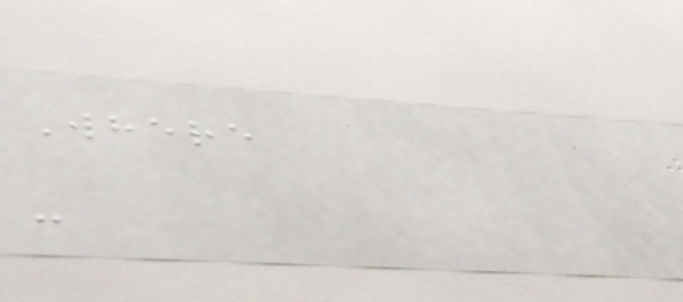Where
-
